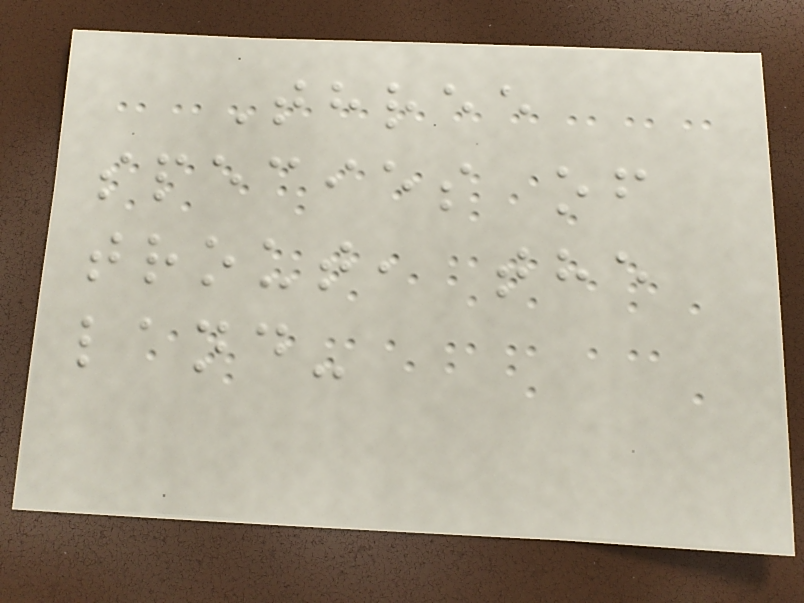Three
species of
trout, the
land-
